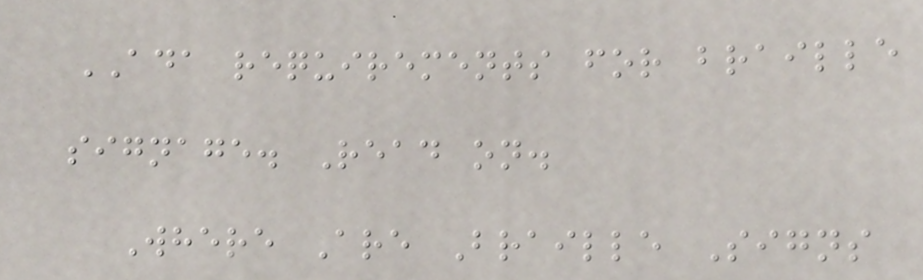ADA requirements for braille
signage. Read on.
Where Are Braille Signs
